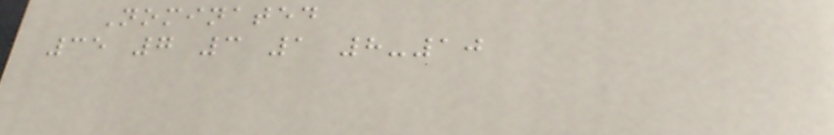Nominated
35 7 3 1 8-10
